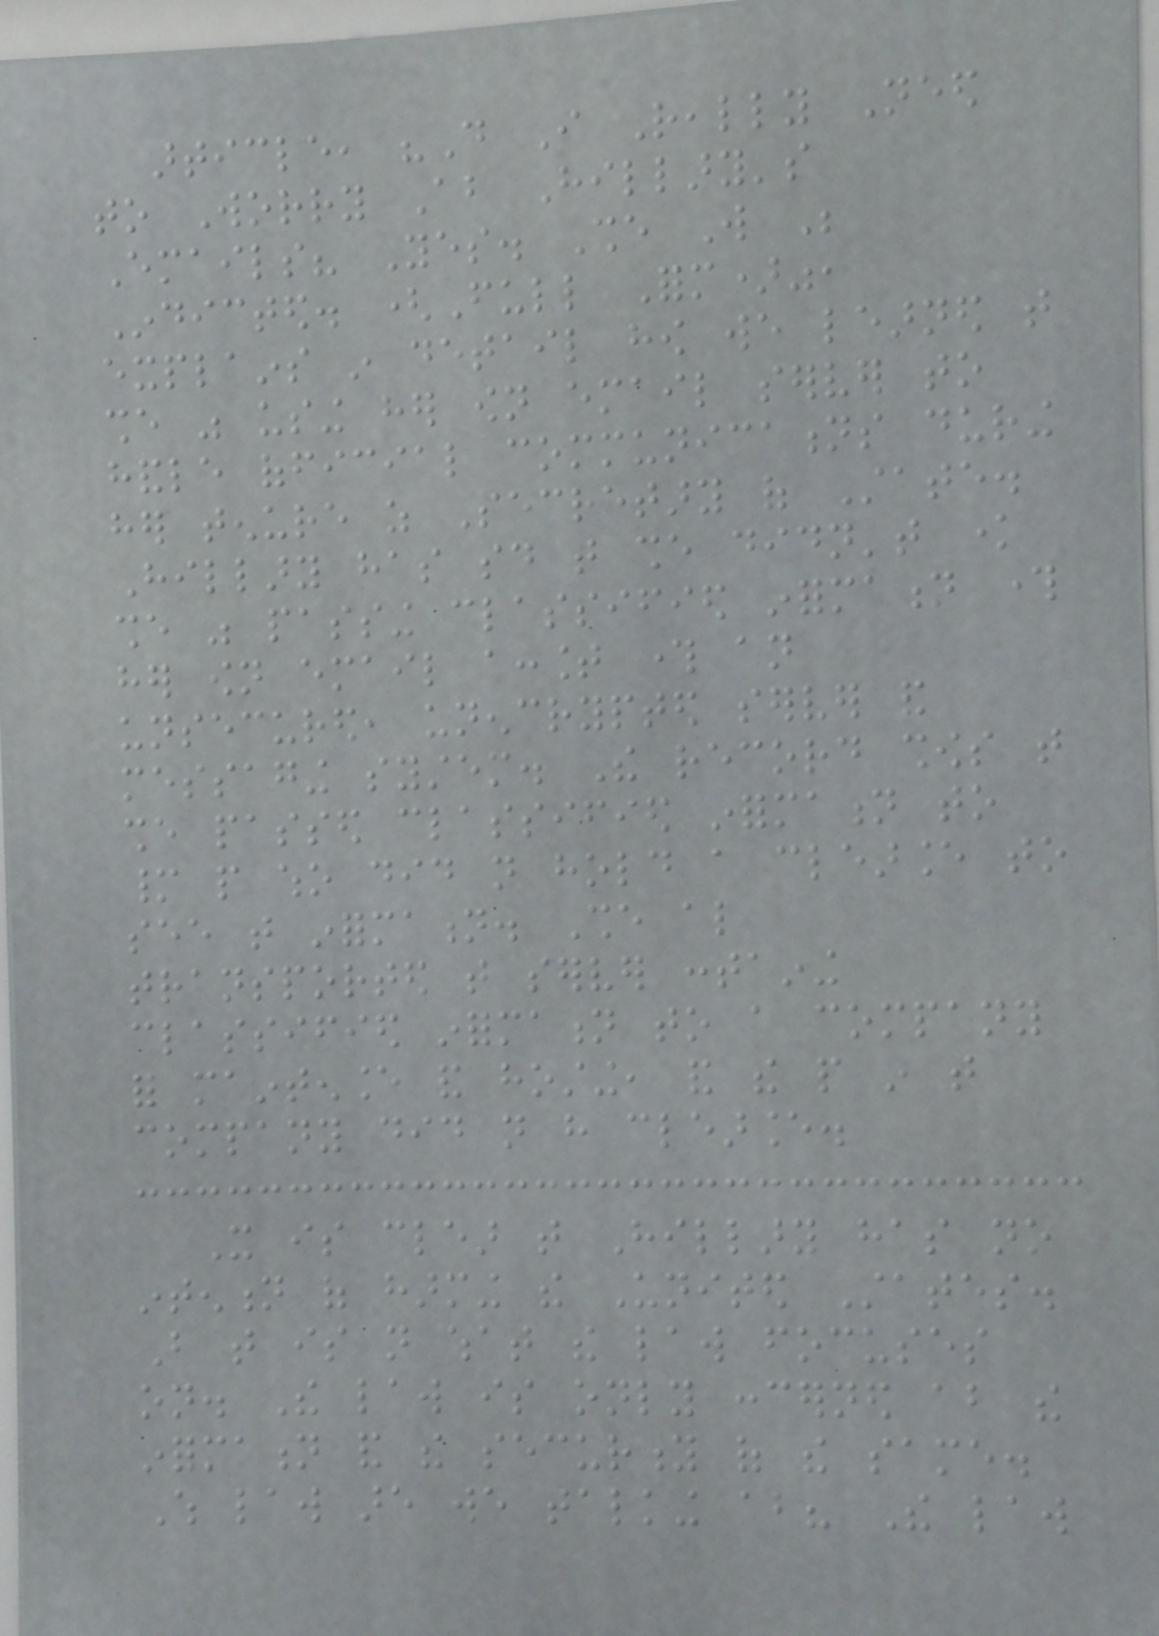article, "Do I Really Need
to Worry About Hillary's
Emails? Yes. She Will Be
Indicted. (Full Form)",
explains in detail how we learned that
she was using her own email server to
handle official communications during
her tenure as Secretary of State.
Hillary has said that she didn't know
she was passing classified information through
her own email account through an
unsecured, unencrypted server and
messaging system. The record shows that
she passed classified information to
many people who did not hold a clearance to
see that information. She also
transported that server containing
classified information to a company
for maintenance and hosting, and the people in that
company did not have clearance.
It is clear that Hillary has no
intention of harming the United States.
But that is not what the law focuses
on. The law is only concerned about the
information and the security of the same.
Which law are we talking about? The law
